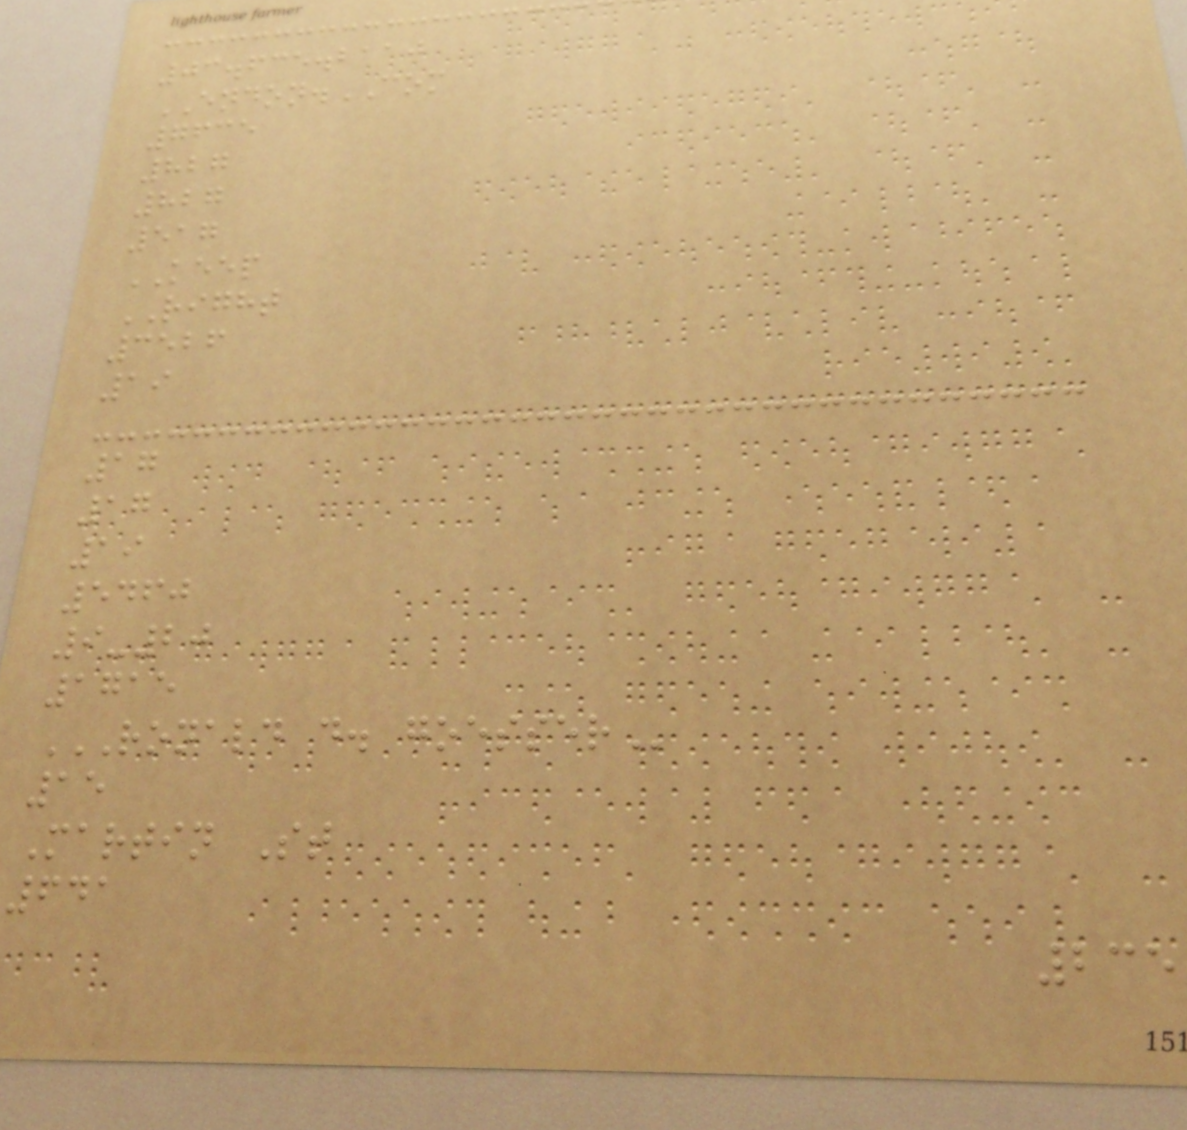03.635.2110
ENDON.COM
7635
827
827
517
KEEP
RIGHT
3526
19
17
17
19
5460
9-20
1715
RONALD D. GOESSER
15
Martin St
641
235
